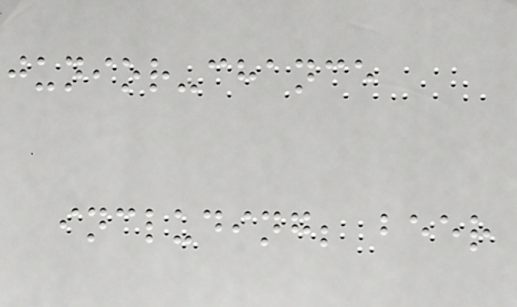junior-chance
including; beer
